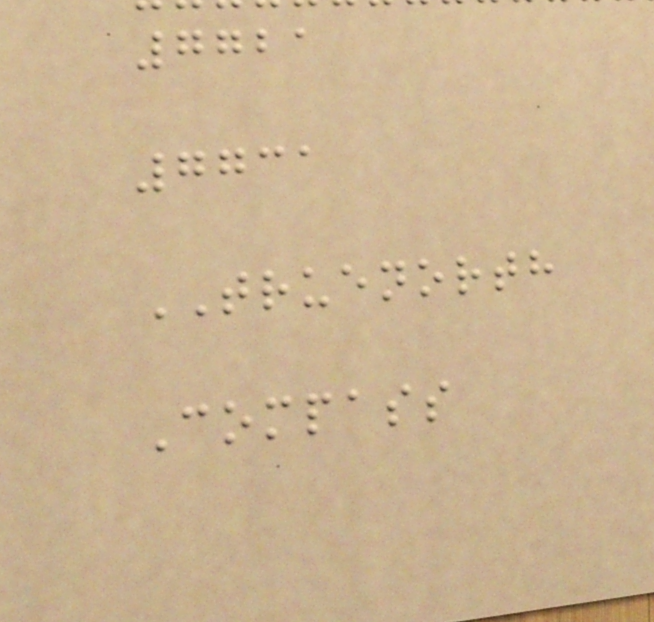7721
7731
TRUENORTH
Compass
